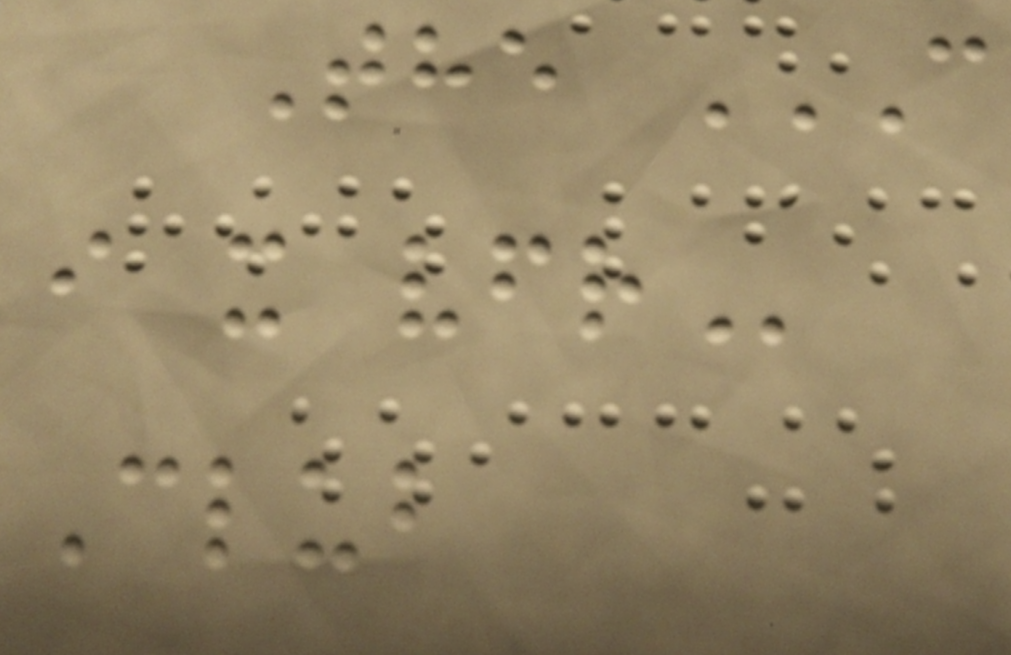The C
I X VFR
Club
